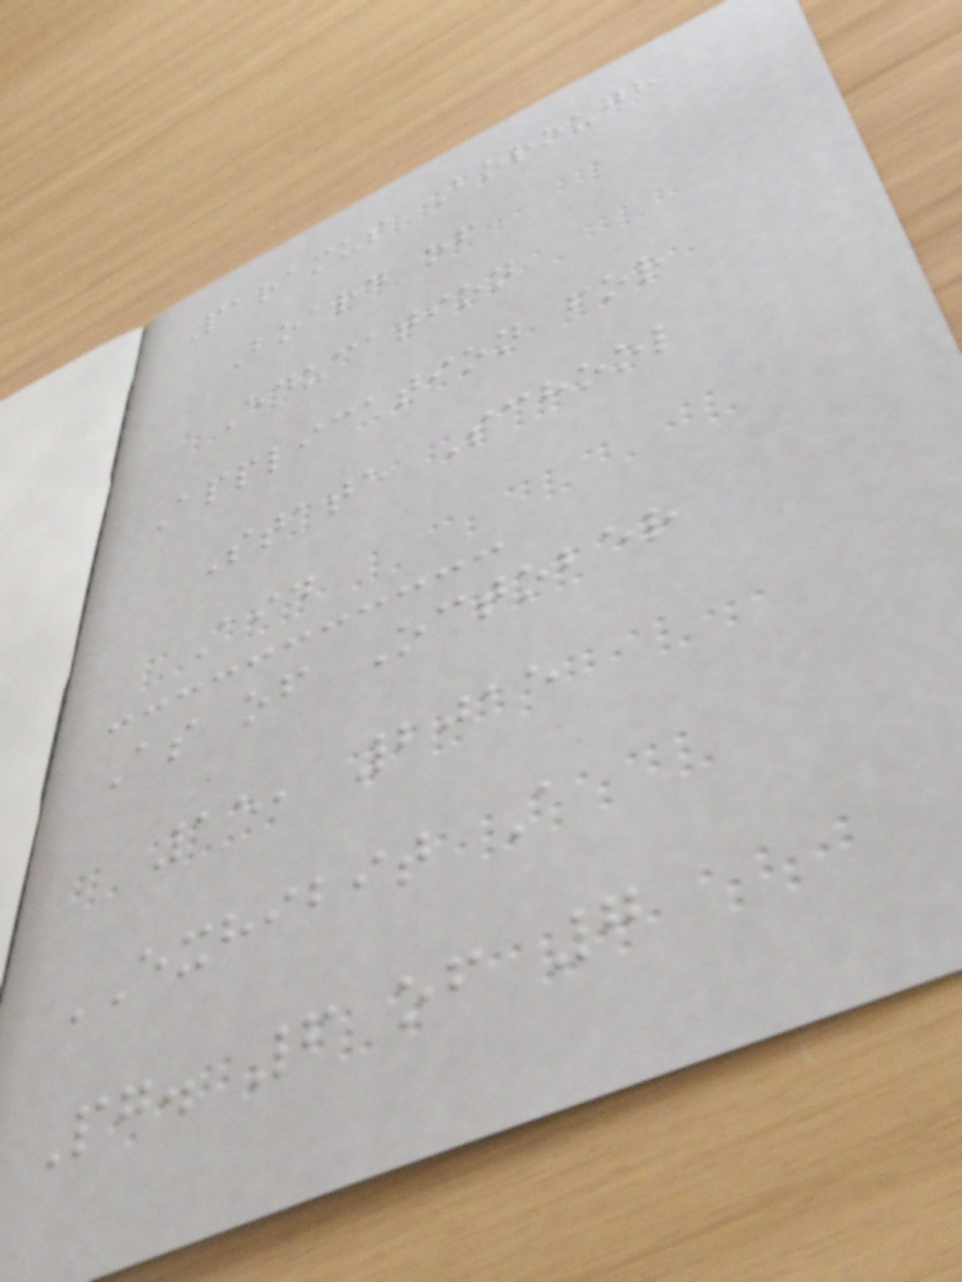Paramus Borough
Board of
Education
Application for
State School
Aid
As of October
15, 2015
EXHIBIT A
Pg. 6 of 7
